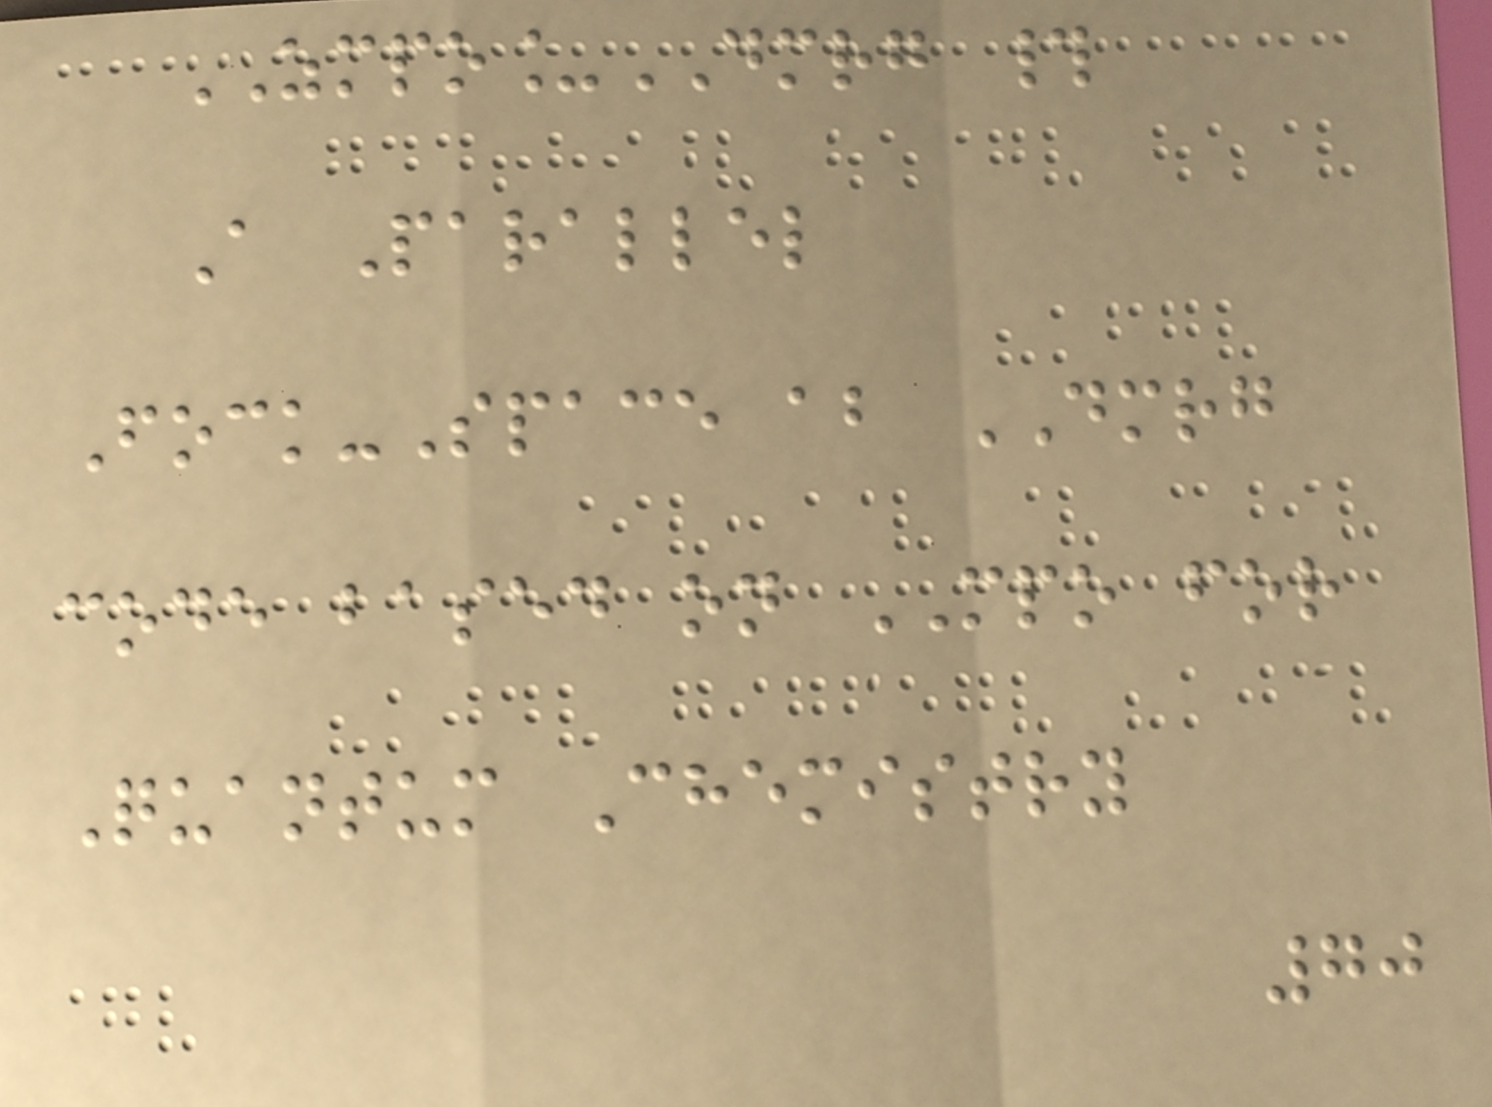ZMPO_DMRG #
A Parallel
Fock-Space ab DMRG
code based on MPO for
Quantum Chemistry
70
